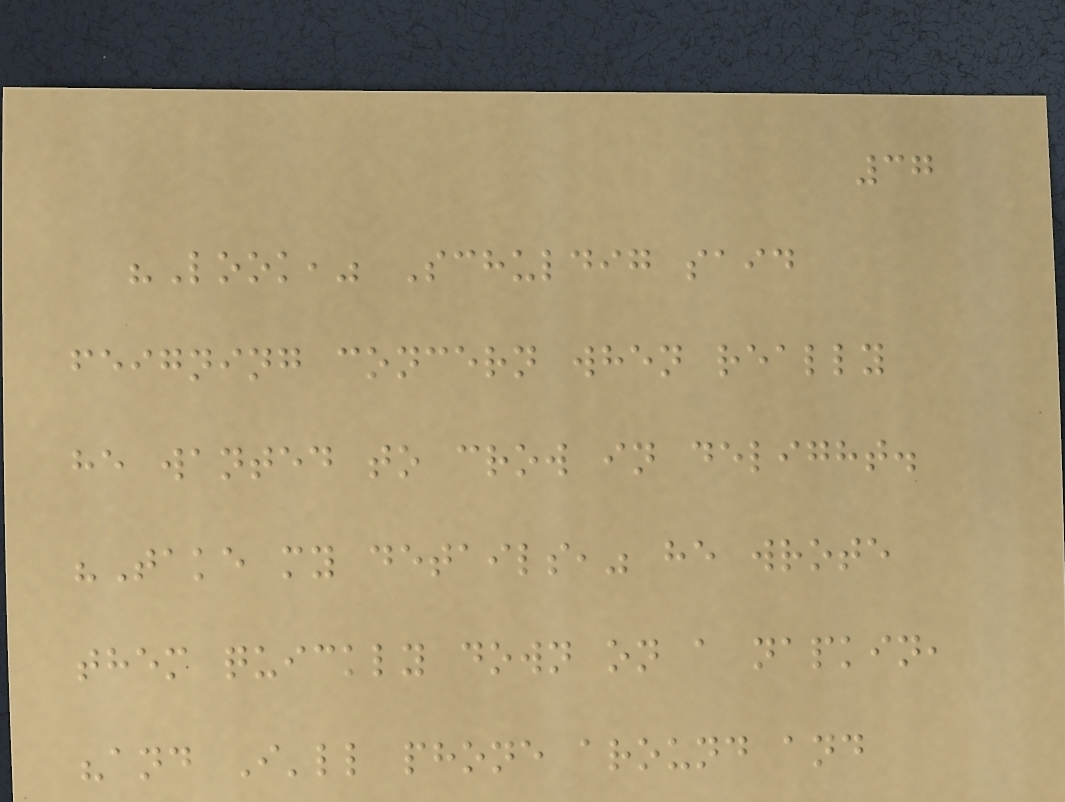37
"Look," Schuldig said
feigning concern when really
he wanted to crow in delight.
"Take my details," he wrote
them quickly down on a napkin,
"and I'll phone around and
